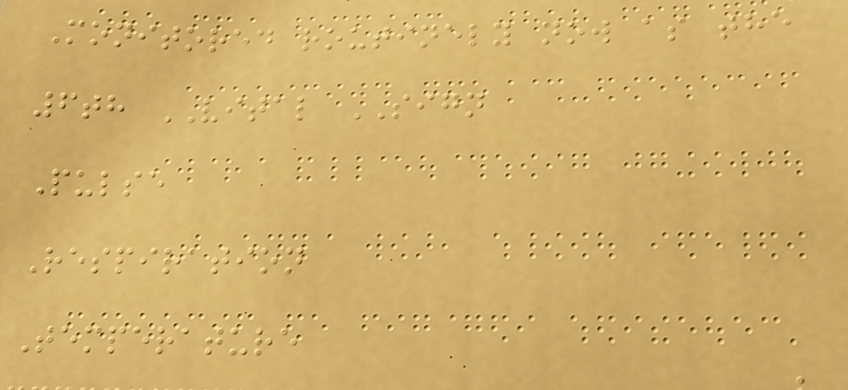Monitored routinely now as the
6th VITAL SIGN
Pulse
Respiration
Temperature
